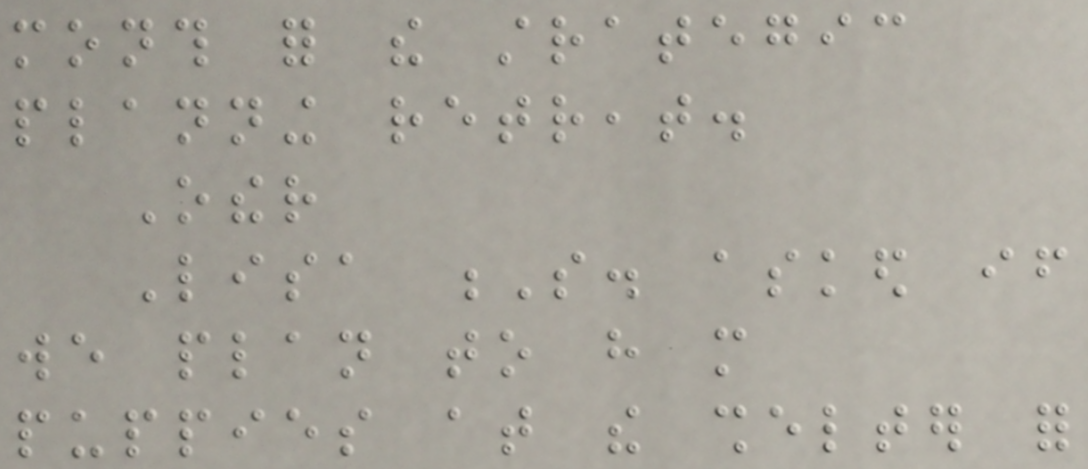month for the strategic
planning retreat.
Other
Lisa S. asked if
we plan to have more
puppies at the shelter for
